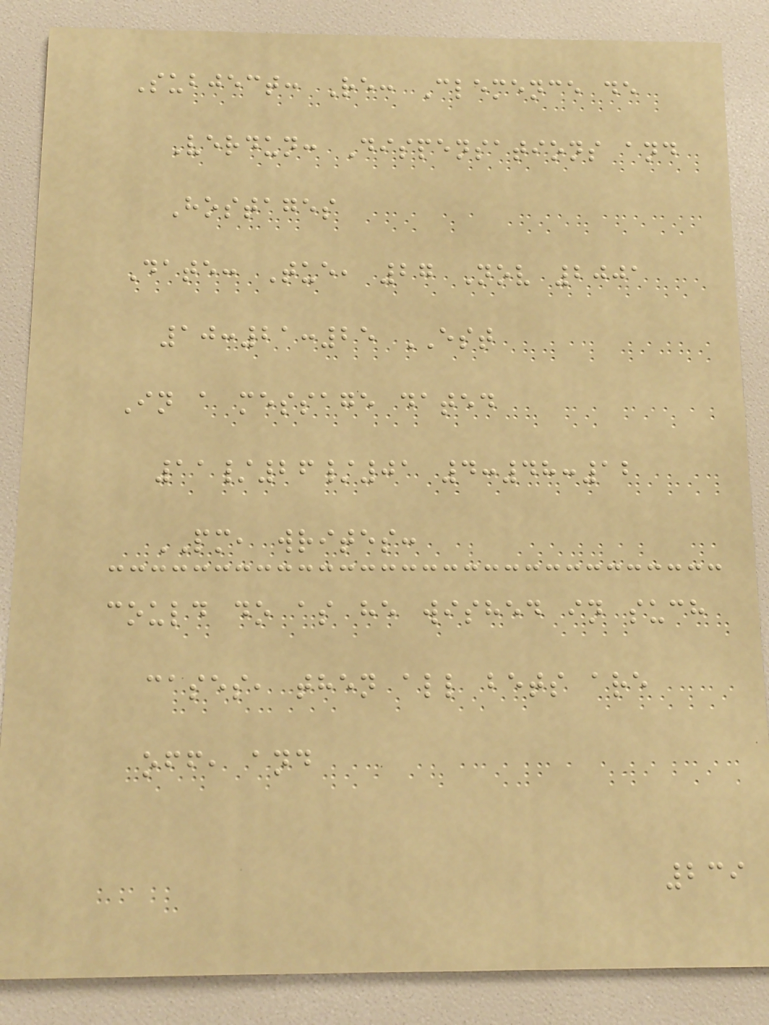Subject: Re: Clemence de
Verdun: Dispensations and
Hostages
Date: Tue, 27 Nov 2001
10:21:25 EST
In a message dated
11/26/01 4:48:12
PM, writes:
could do as he wished in such
cases, then all bets are
off, and
239
